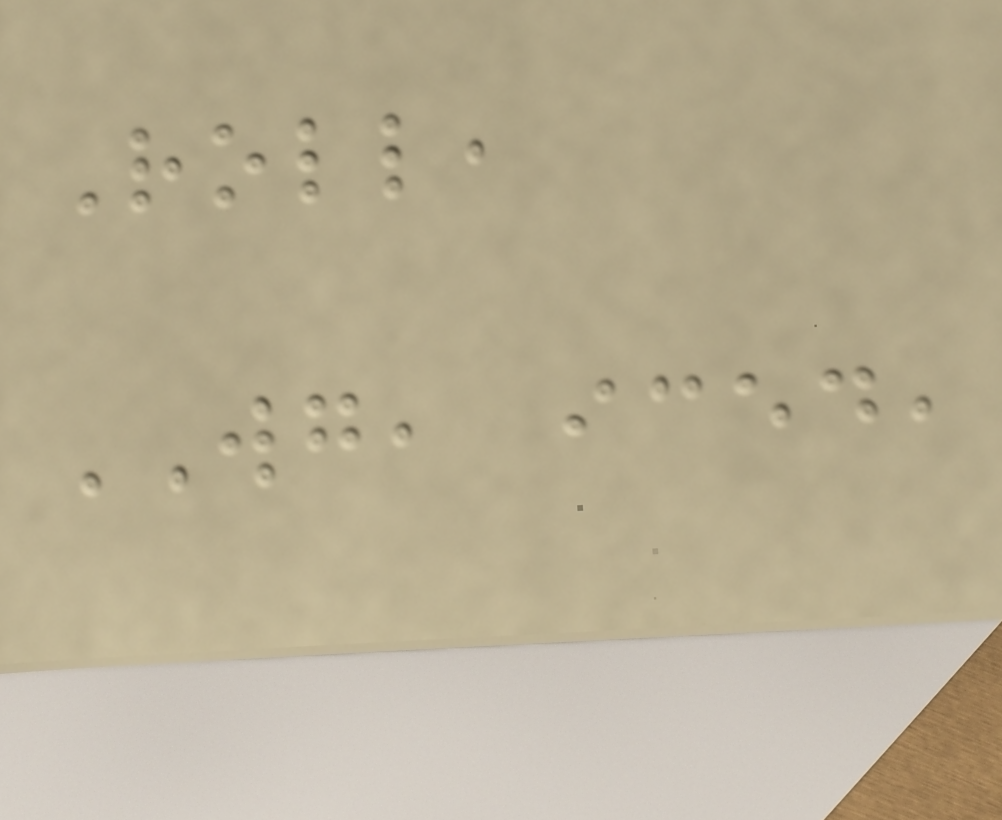Roll,
WG, iced,
